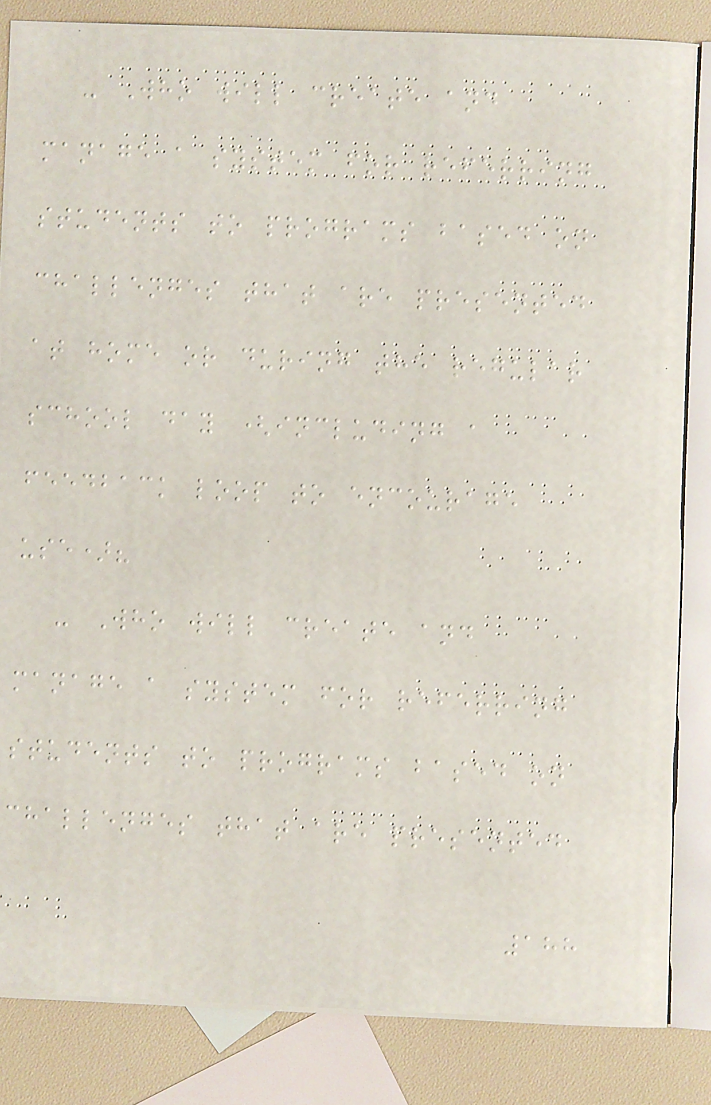- Who will create and
manage a system for referring
students to programs based on
challenges that are presented
at home or during the regular
school day (including a
feedback loop to encourage
use)?
- Who will create and
manage a system for referring
students to programs based on
challenges that are presented
188
